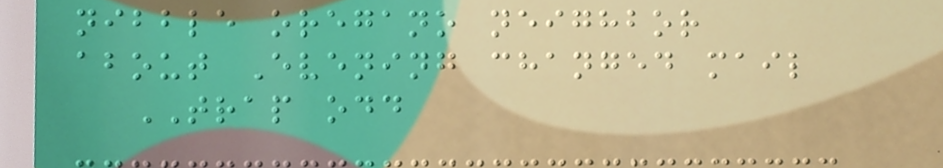nibble oregano neighbor
about Evening changed mail
TRAP odd
